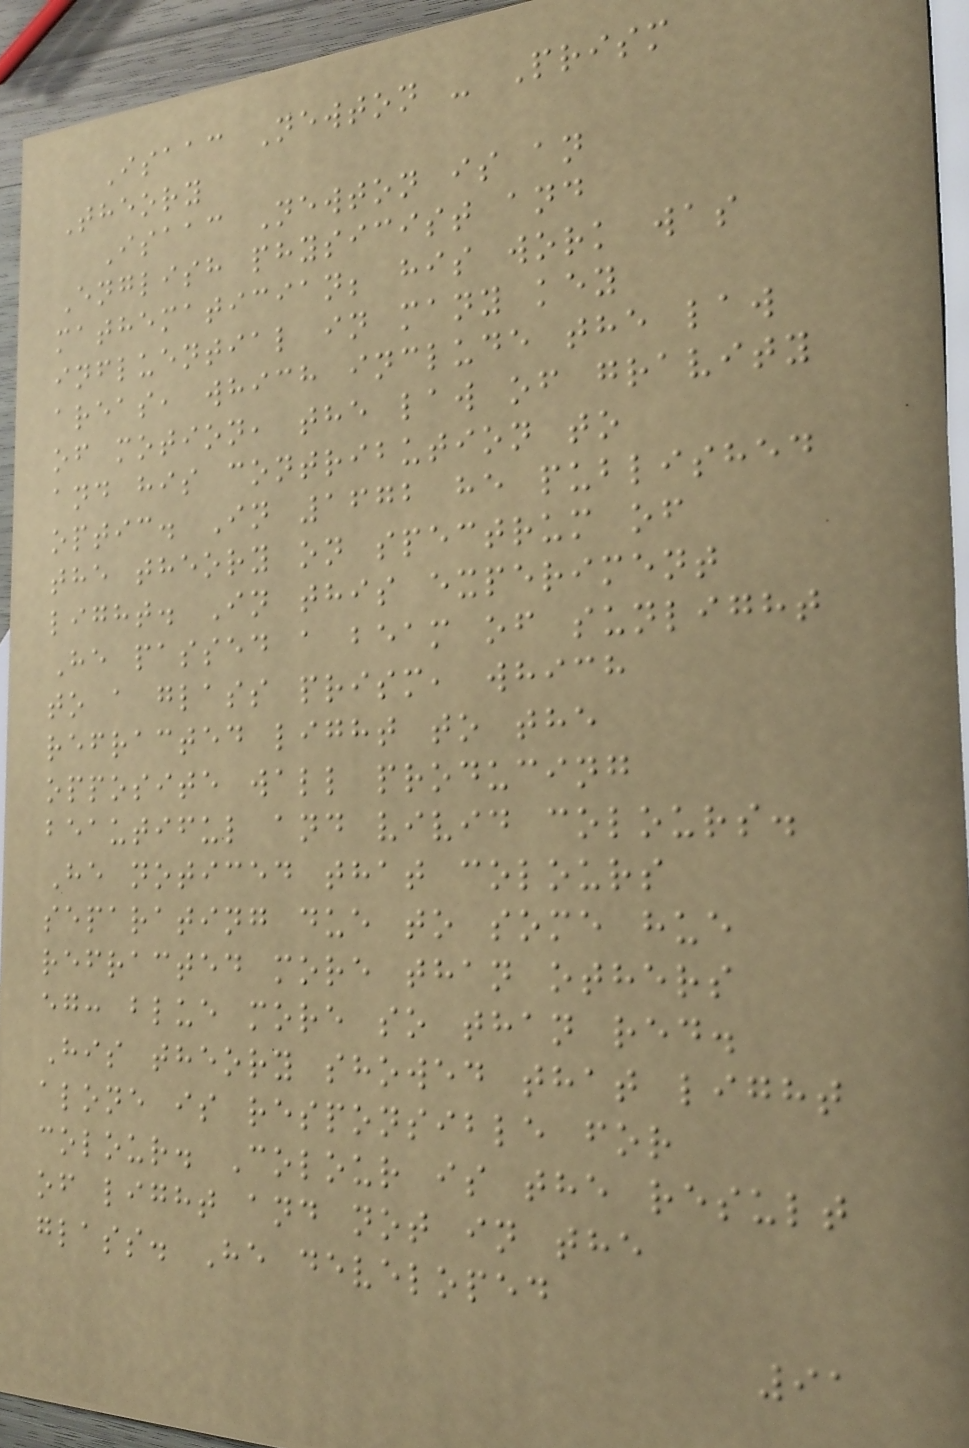Isaac Newton - Prism
Theory
Isaac Newton is an
English physicist and
mathematician; his work was
influential in many key
areas, which include the law
of motion, the law of gravity
and his contribution to
optic. In 1672 he published
the theory on spectrum of
light. In this experiment
He passed a beam of sunlight
to a glass prism, which
refracted light to the
opposite wall producing
beautiful and vivid colours.
He noticed that colours
separating due to some hue
refracted more than others
eg: blue more so than red.
His theory showed that light
alone is responsible for
colour. Colour is the result
of light and not in the
glass. He developed
91
